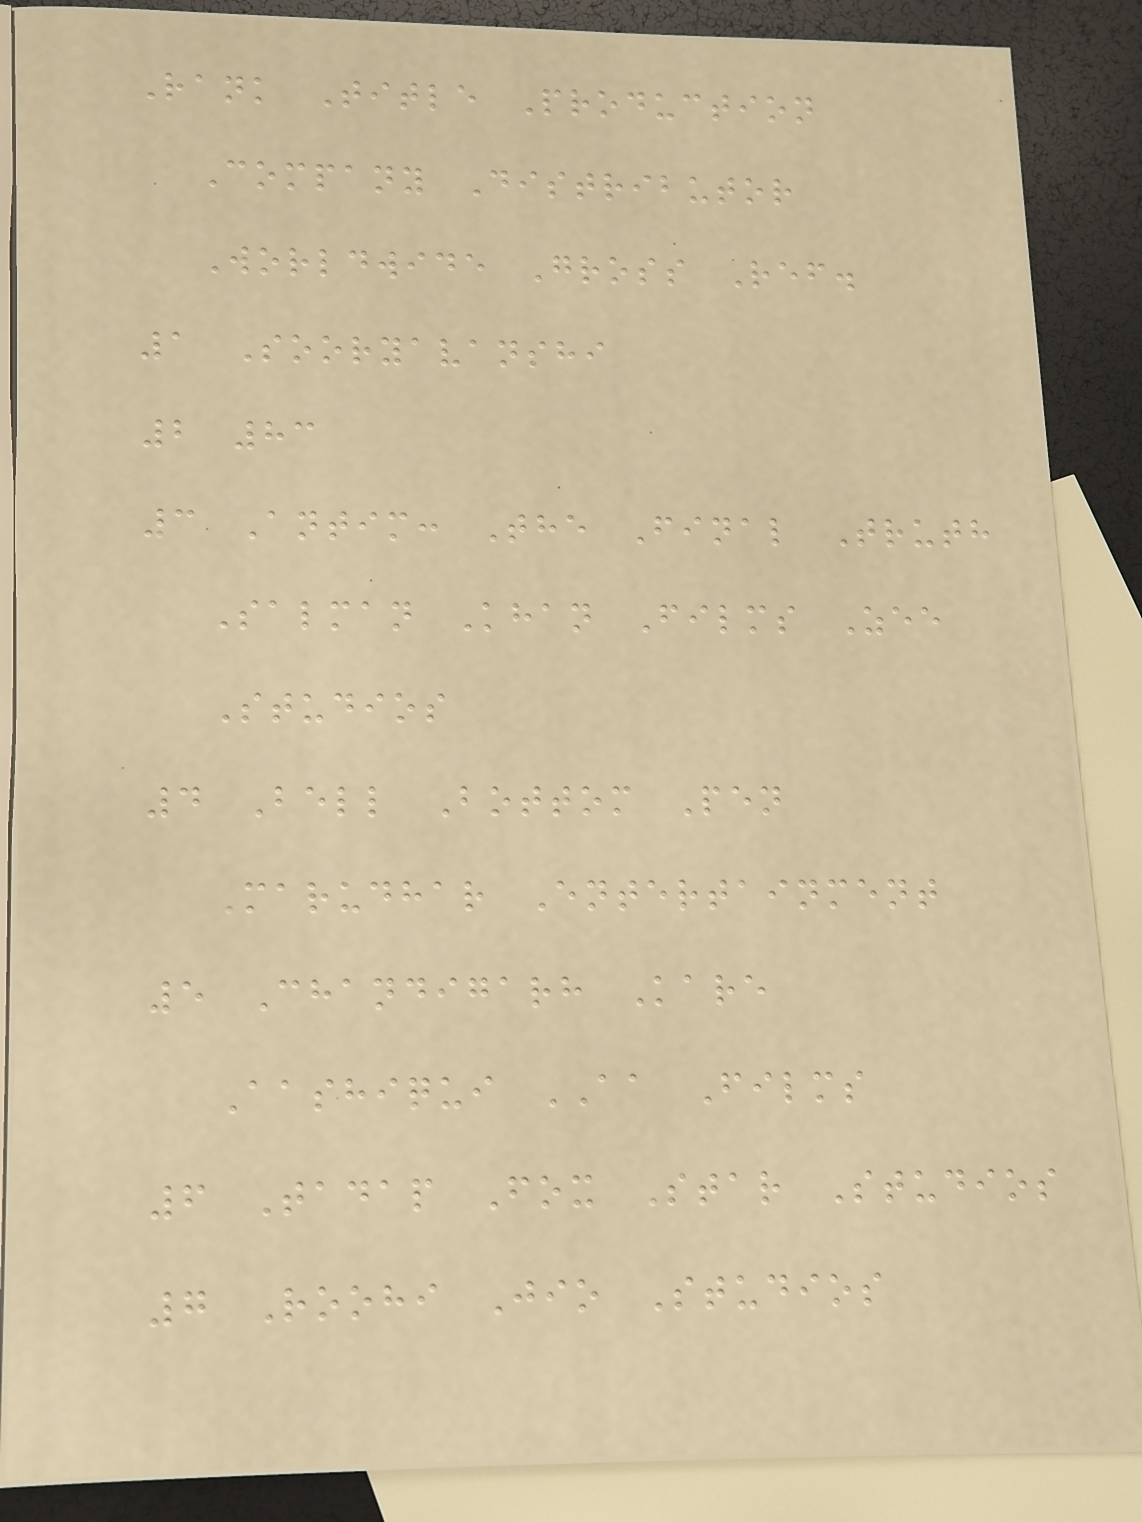Rank Title Production
Company Distributor
Worldwide Gross Ref.
1 Sooryavanshi
2 83
3 Antim: The Final Truth
Salman Khan Films Zee
Studios
4 Bell Bottom Pen
Marudhar Entertainment
5 Chandigarh Kare
Aashiqui AA Films
6 Tadap Fox Star Studios
7 Roohi Jio Studios
